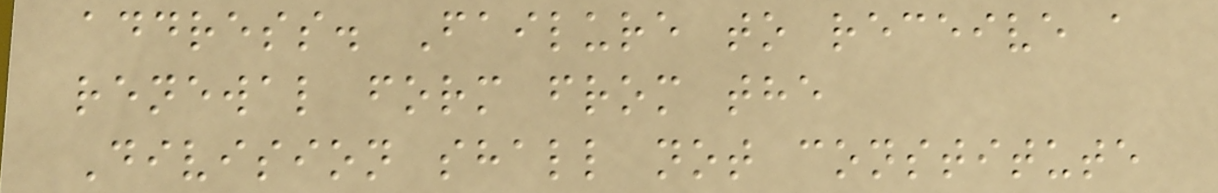address. Failure to receive a
renewal form from the
Division shall not constitute
